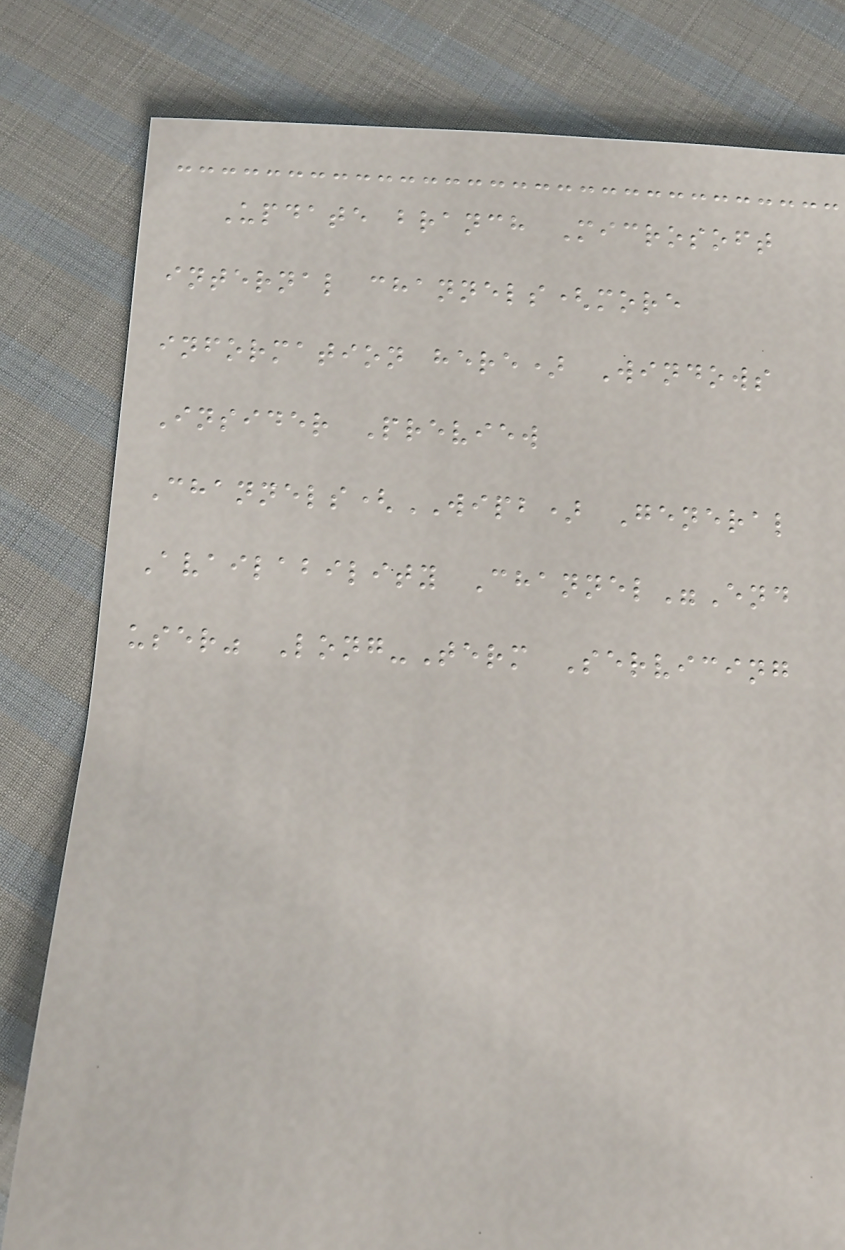Update branch Microsoft
internal channels(more
information here) Windows
Insider Preview
Channels(WIPB) General
Availability Channel"End
user" Long-Term Servicing
